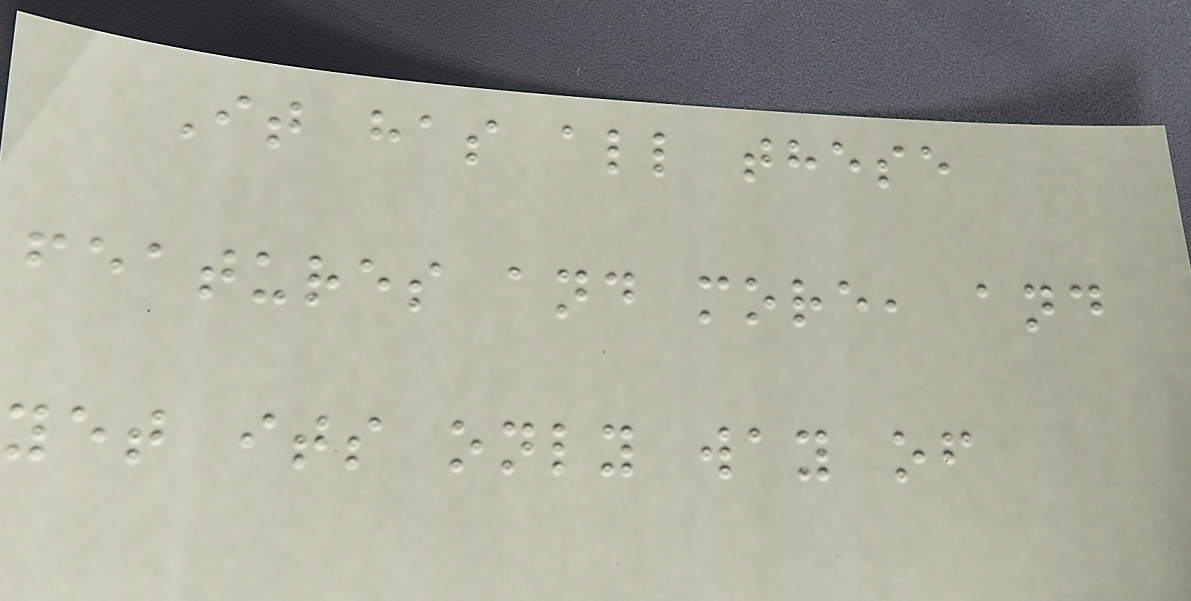It has all these
features and more, and
yet its only way of
